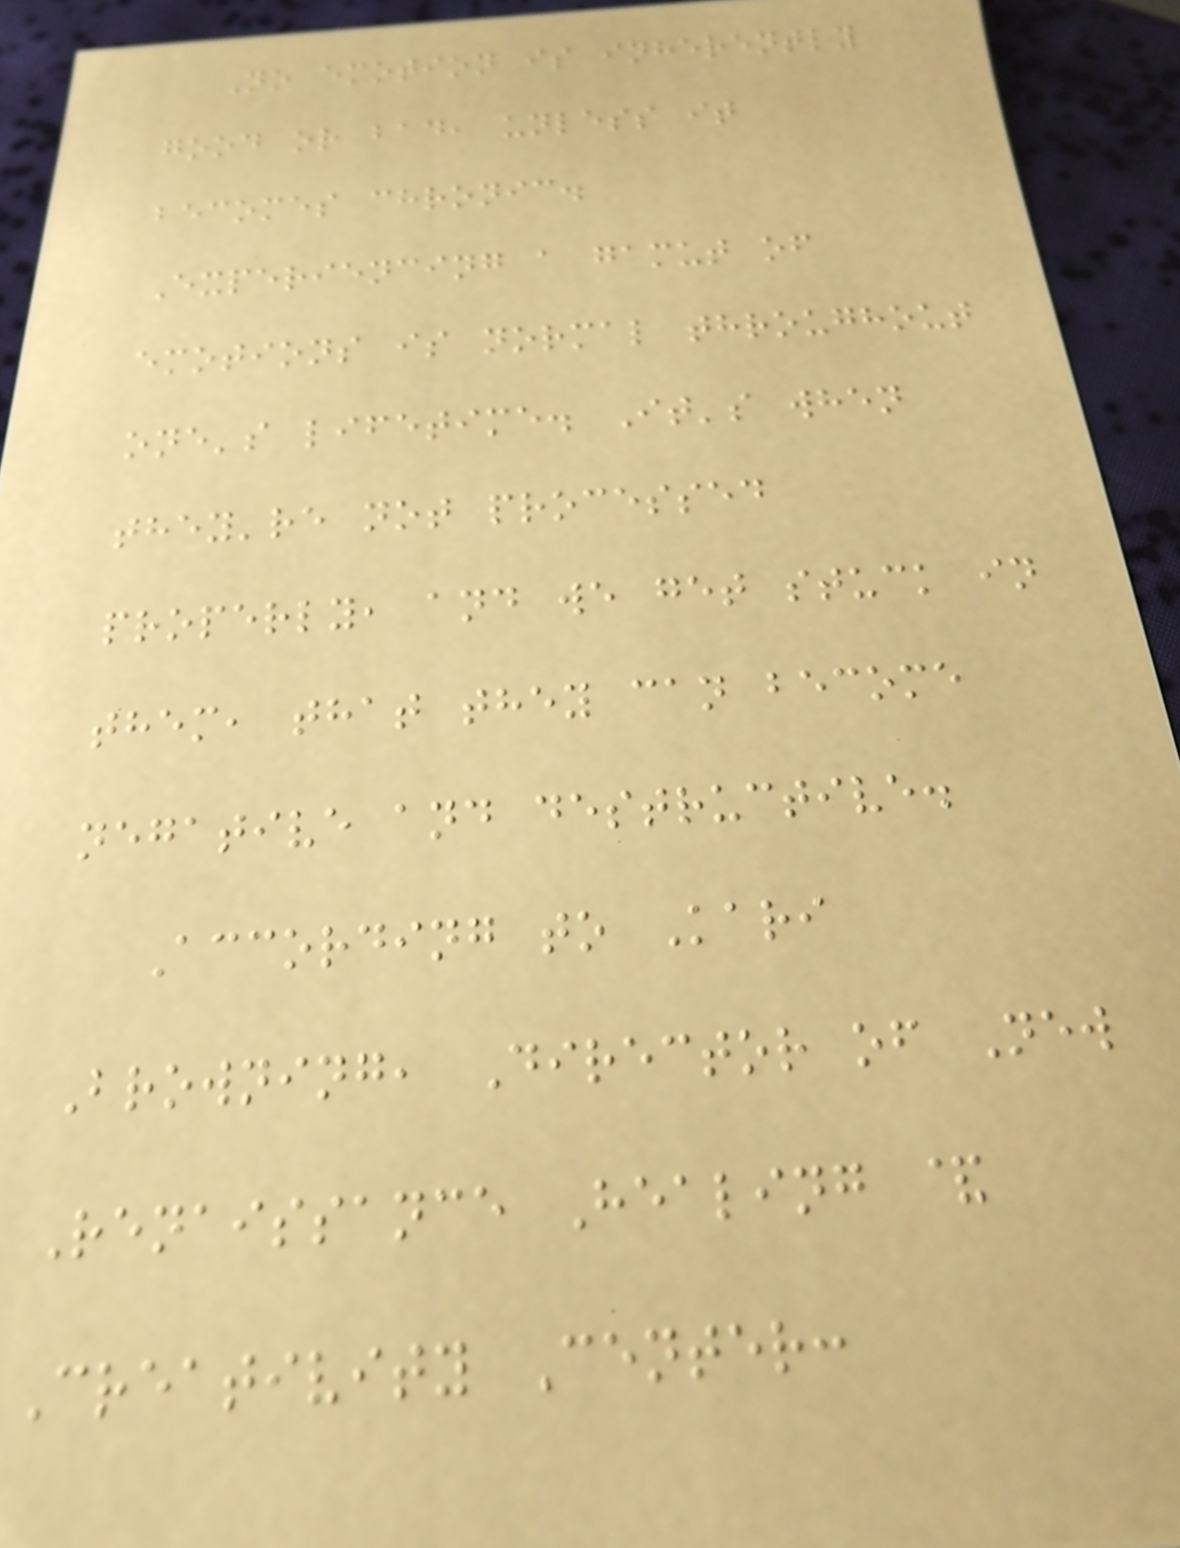No emotion is inherently
good or bad, unless it
becomes chronic.
Experiencing a gamut of
emotions is normal throughout
one's lifetime. It's when
they're not processed
properly, and we get stuck in
them, that they can become
negative and destructive.
According to Kari
Browning, Director of New
Renaissance Healing &
Creativity Center:
